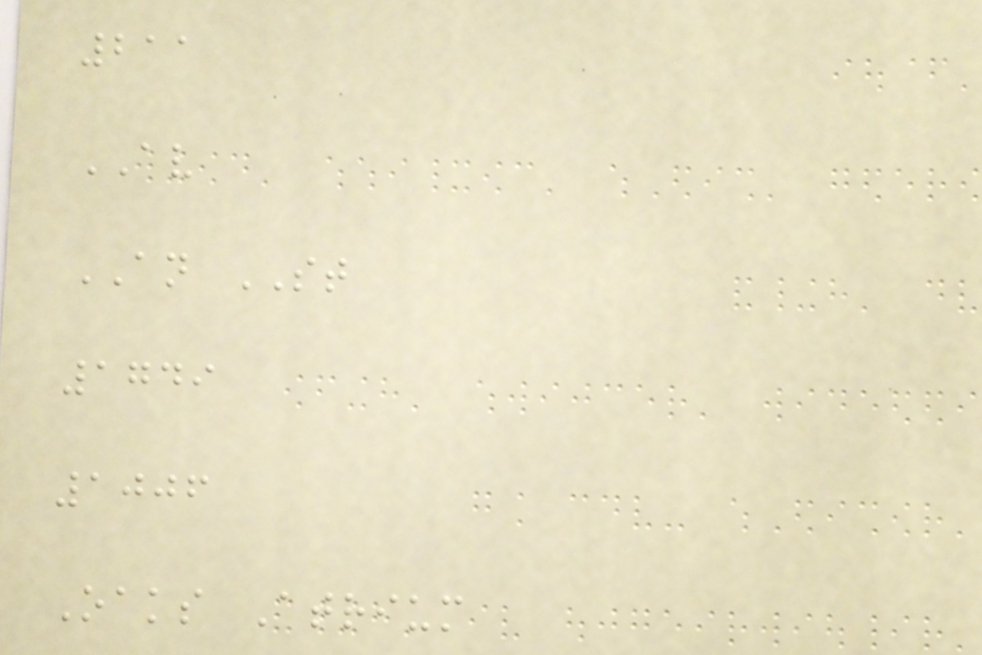211
AV
AN ST
1749
1006
Oaks Atrium
